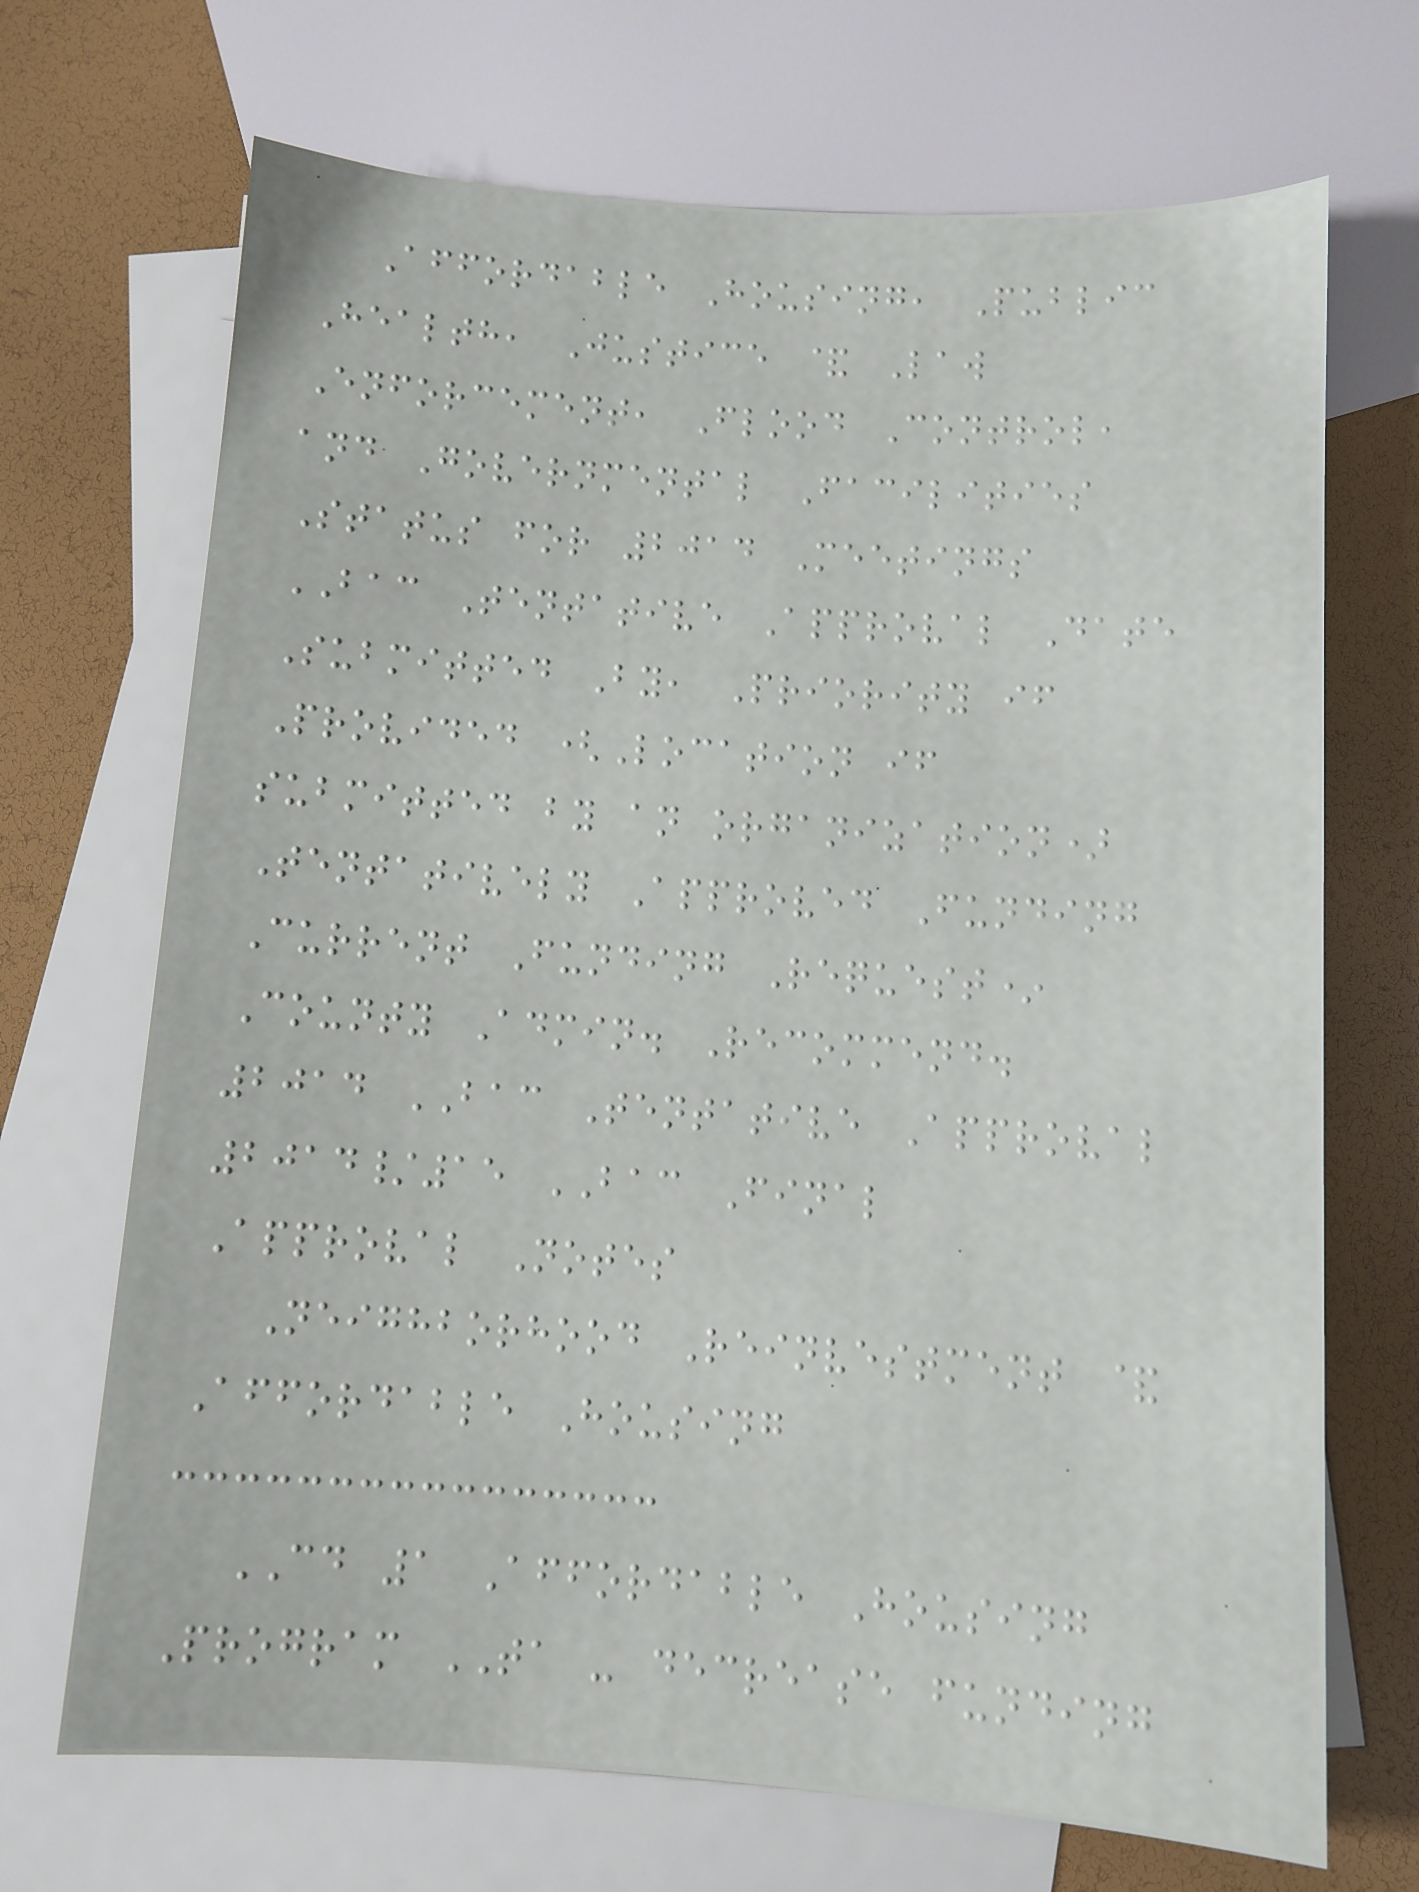Affordable Housing, Public
Health, Justice & Law
Enforcement, Flood Control,
and Governmental Facilities
Status for 2014 Meetings
BAC Tentative Approval Date
Submitted By, Priority if
Provided (Location if
submitted by an organization)
Tentatively Approved Funding
Current Funding Request*
County Admin. Recommend.
2014 BAC Tentative Approval
2014/15 BAC Final
Approval Notes
Neighborhood Reinvestment &
Affordable Housing
CD 1 Affordable Housing
Program TA - decrease funding
